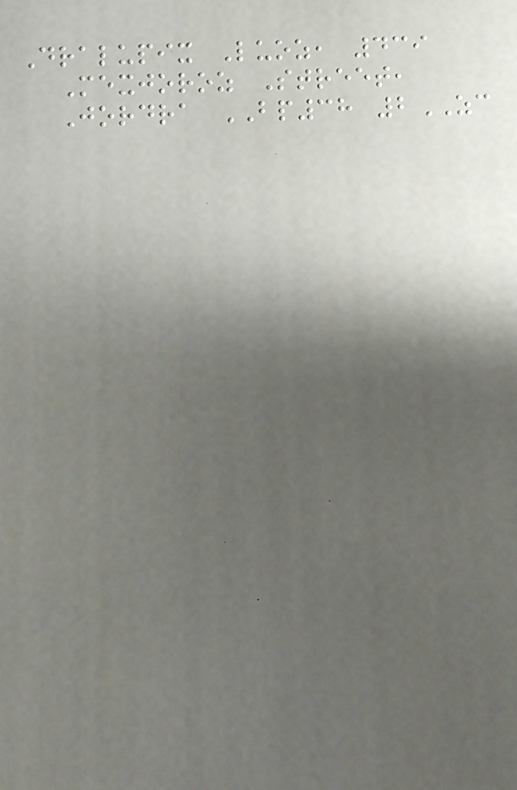Dralupix Luoz, 439
Mexjoroz Street,
Jordra BP38 2ZC
